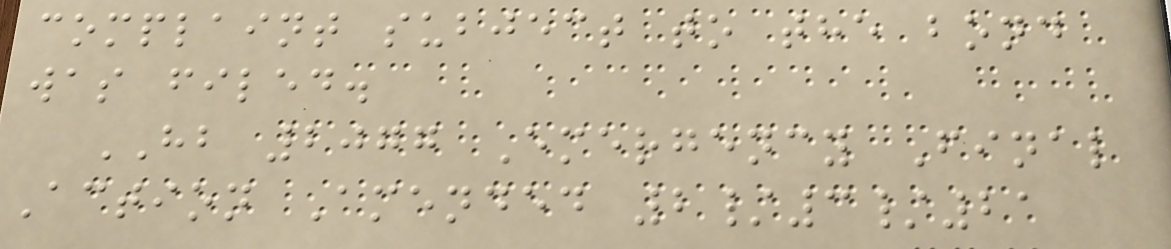complaint subject to the bond
was filed.
HB 2077 Emergency Final
Action Amended 2/3/21
